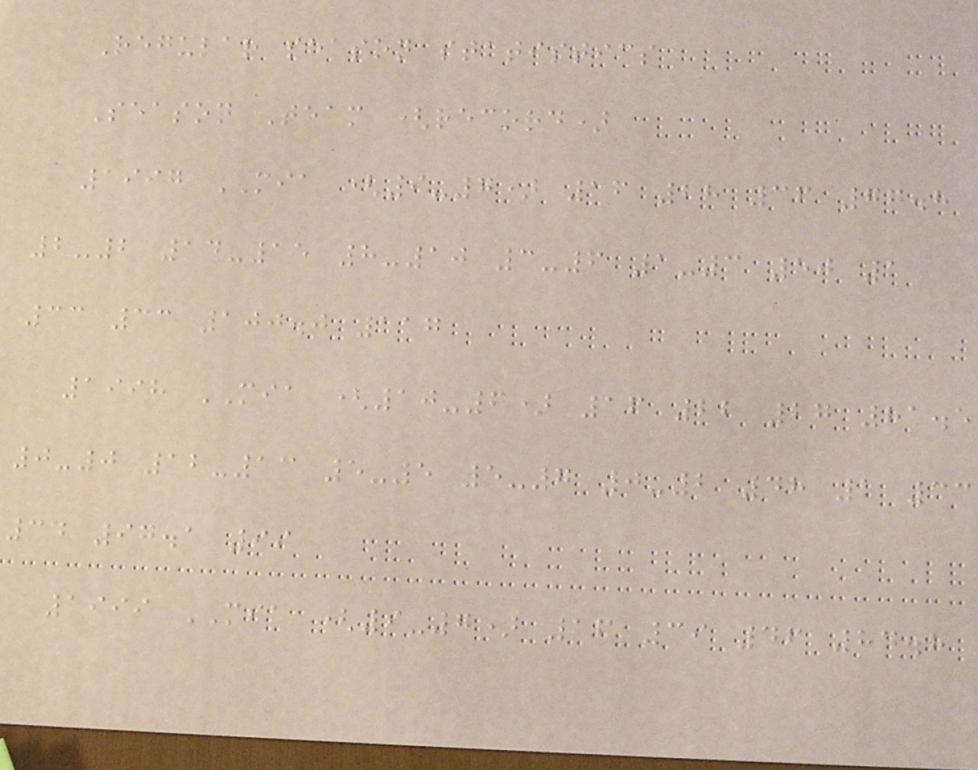Regular season statistics
Season Team (record)
1997 MIA (9-7) 16 28 36 77.8
2-2 14-15 8-10 3-6 1-3 50 1
33 33 100.0 117
1998 MIA (10-6) 16 22 27 81.5
0-0 12-13 5-5 5-7 0-2 48 1 33
34 97.1 99
1999 MIA (9-7) 16 39 46 84.8
